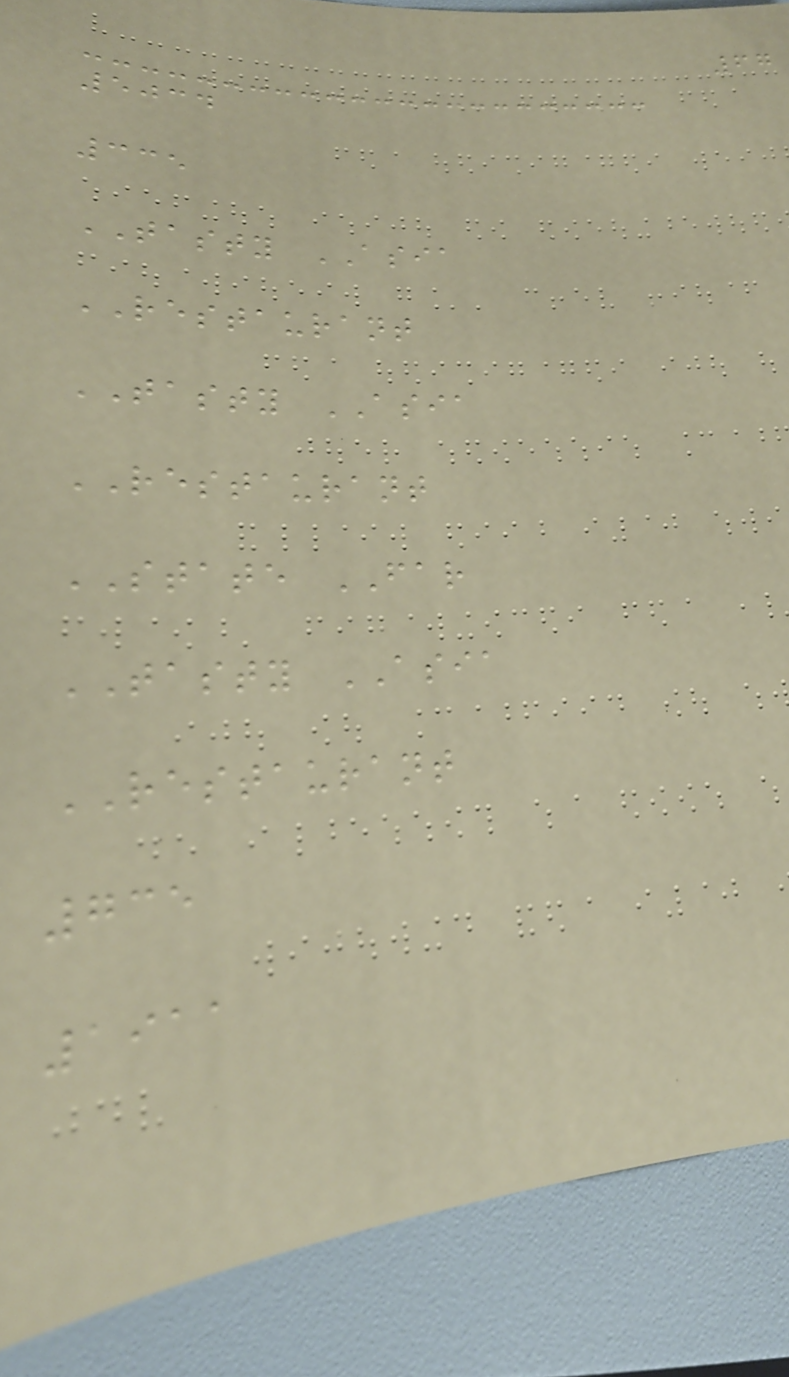67
5034
335
TASTY ASIA
RESTAURANT
TASTY ASIA
RESTAURANT
STATE FAR
TASTY ASIA
RESTAURANT
735
1911
